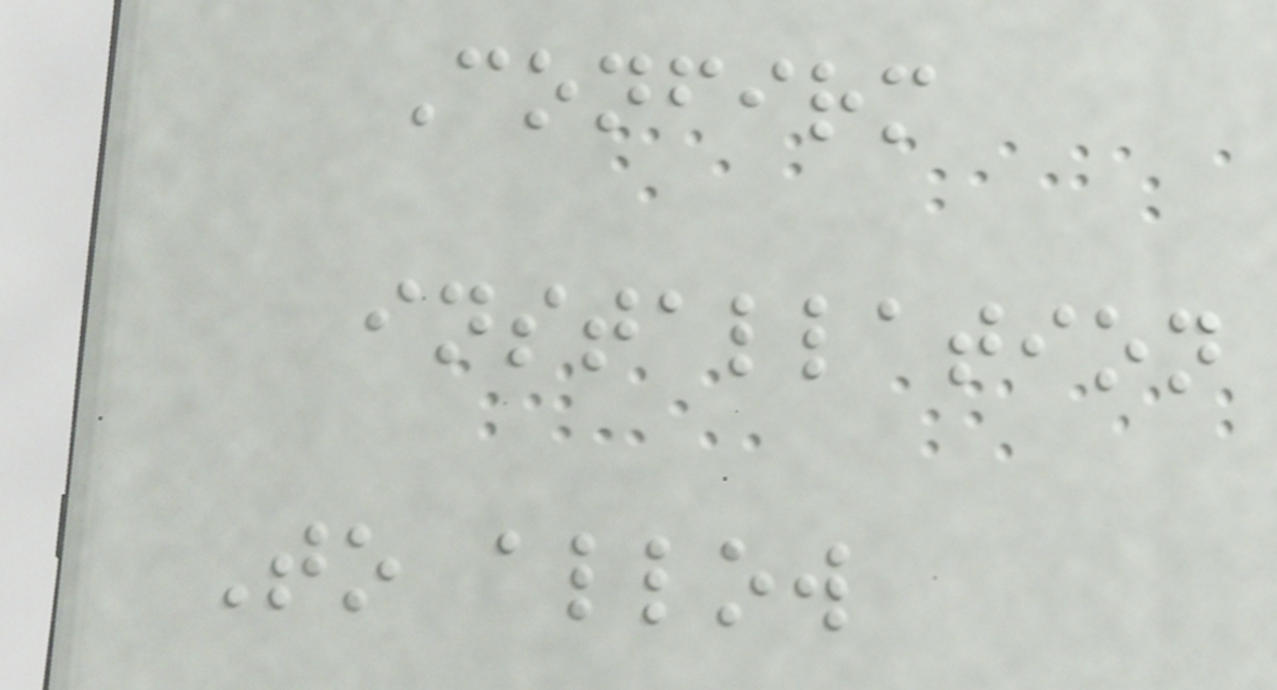Confirm
installation
To allow
